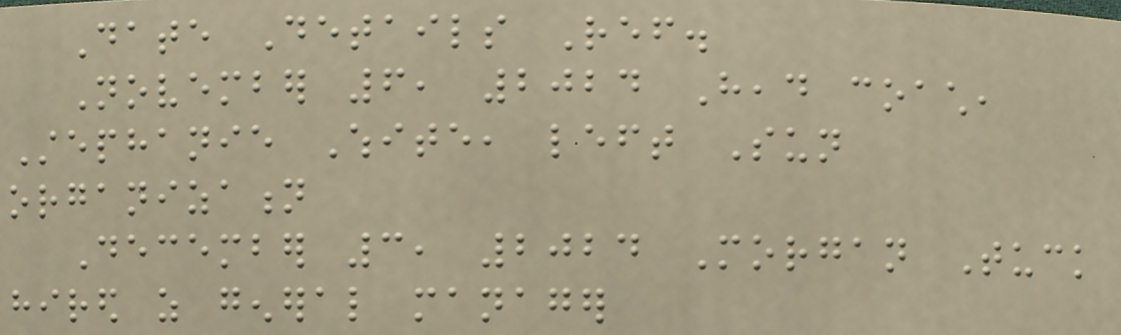Date Details Ref.
November 6, 2024 Head coach,
Stephanie White, left Sun
organization
December 3, 2024 Morgan Tuck
hired as general manager
